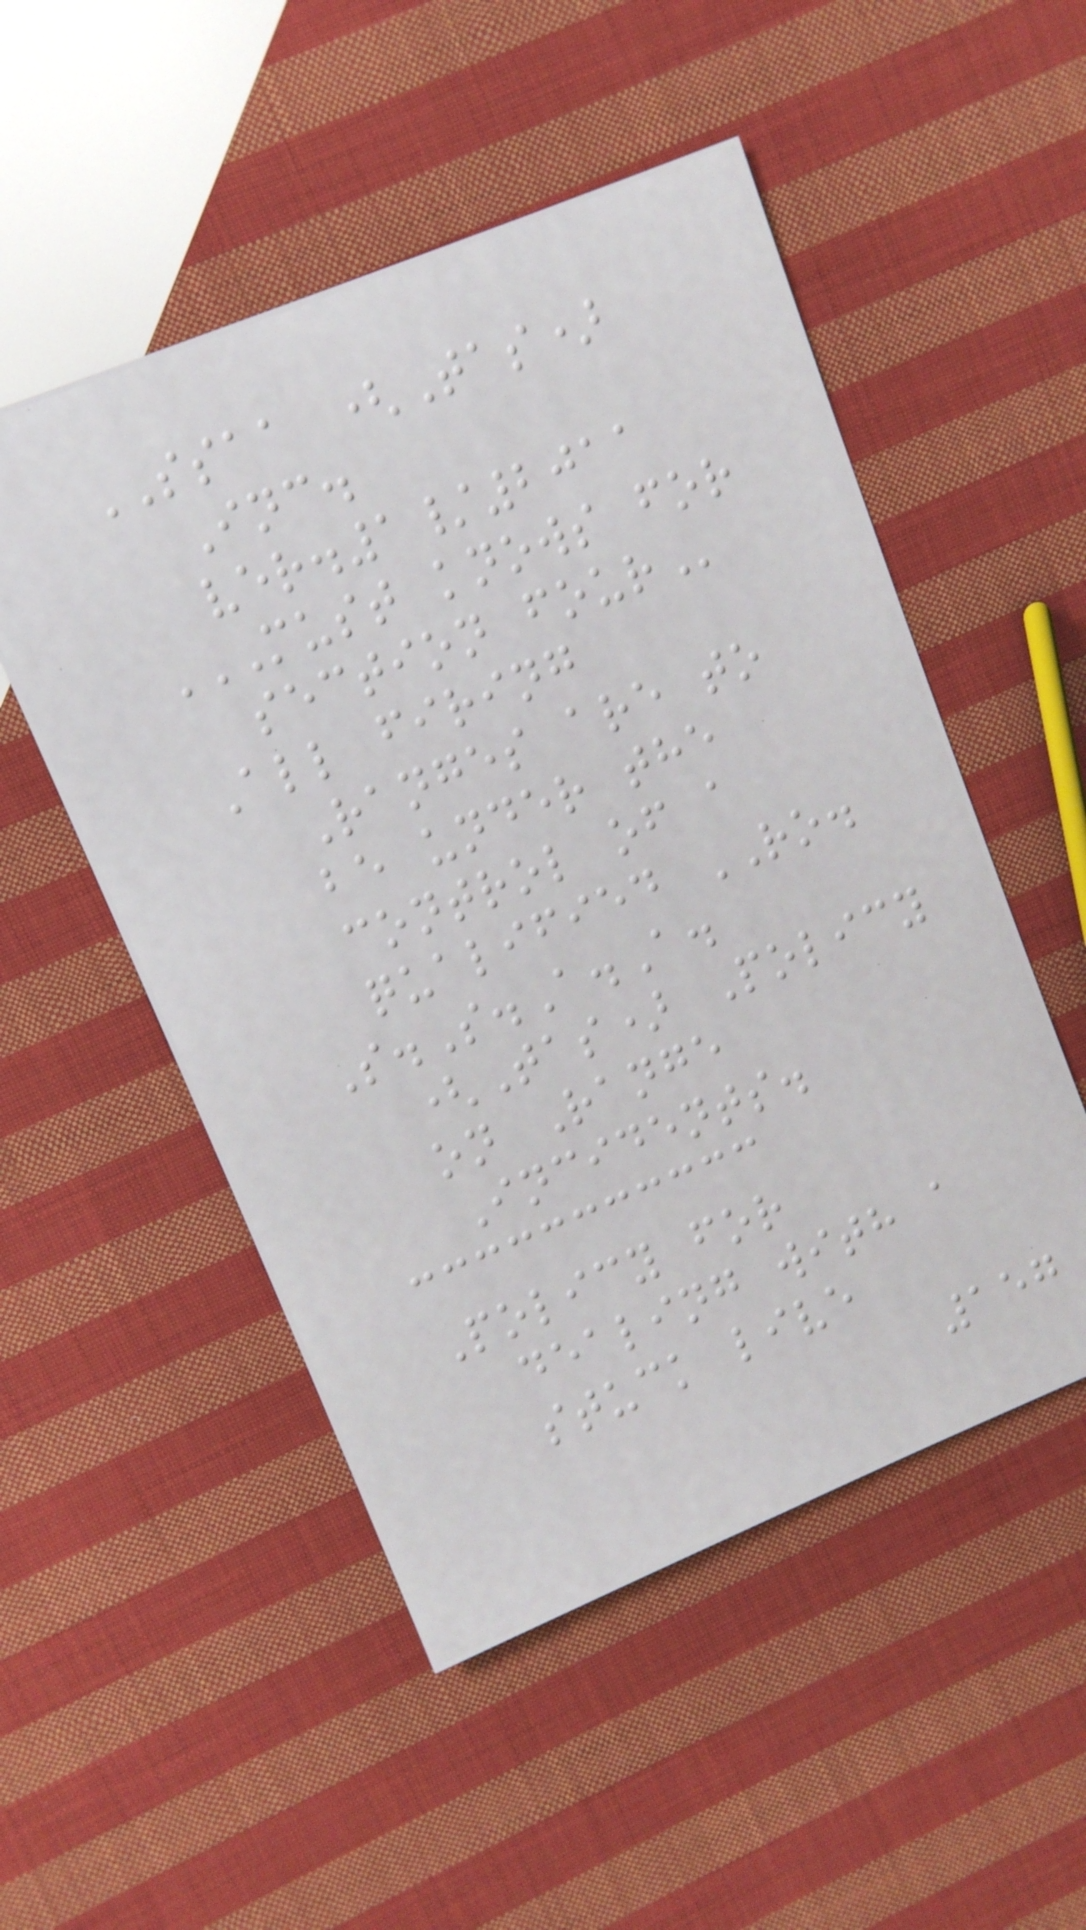SSAA (Tas)
Inc.
ver.1/2011
MUST KNOWS FOR
SECTION FOUR
All firing
Ranges are to
be under the
control of a
qualified RO.
S.S.A.A.
(Tas) Policy
on Range
Incidents.
Policy for
dealing with a
stuck live
157
